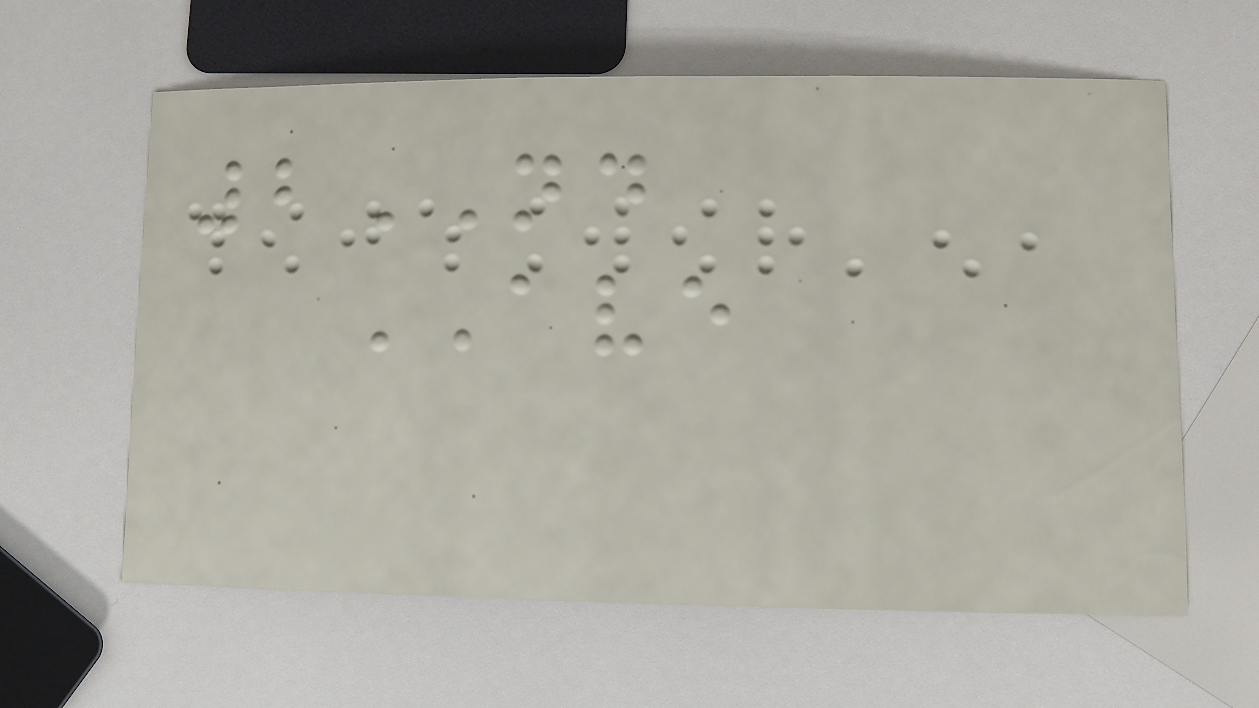2ND
AVE
